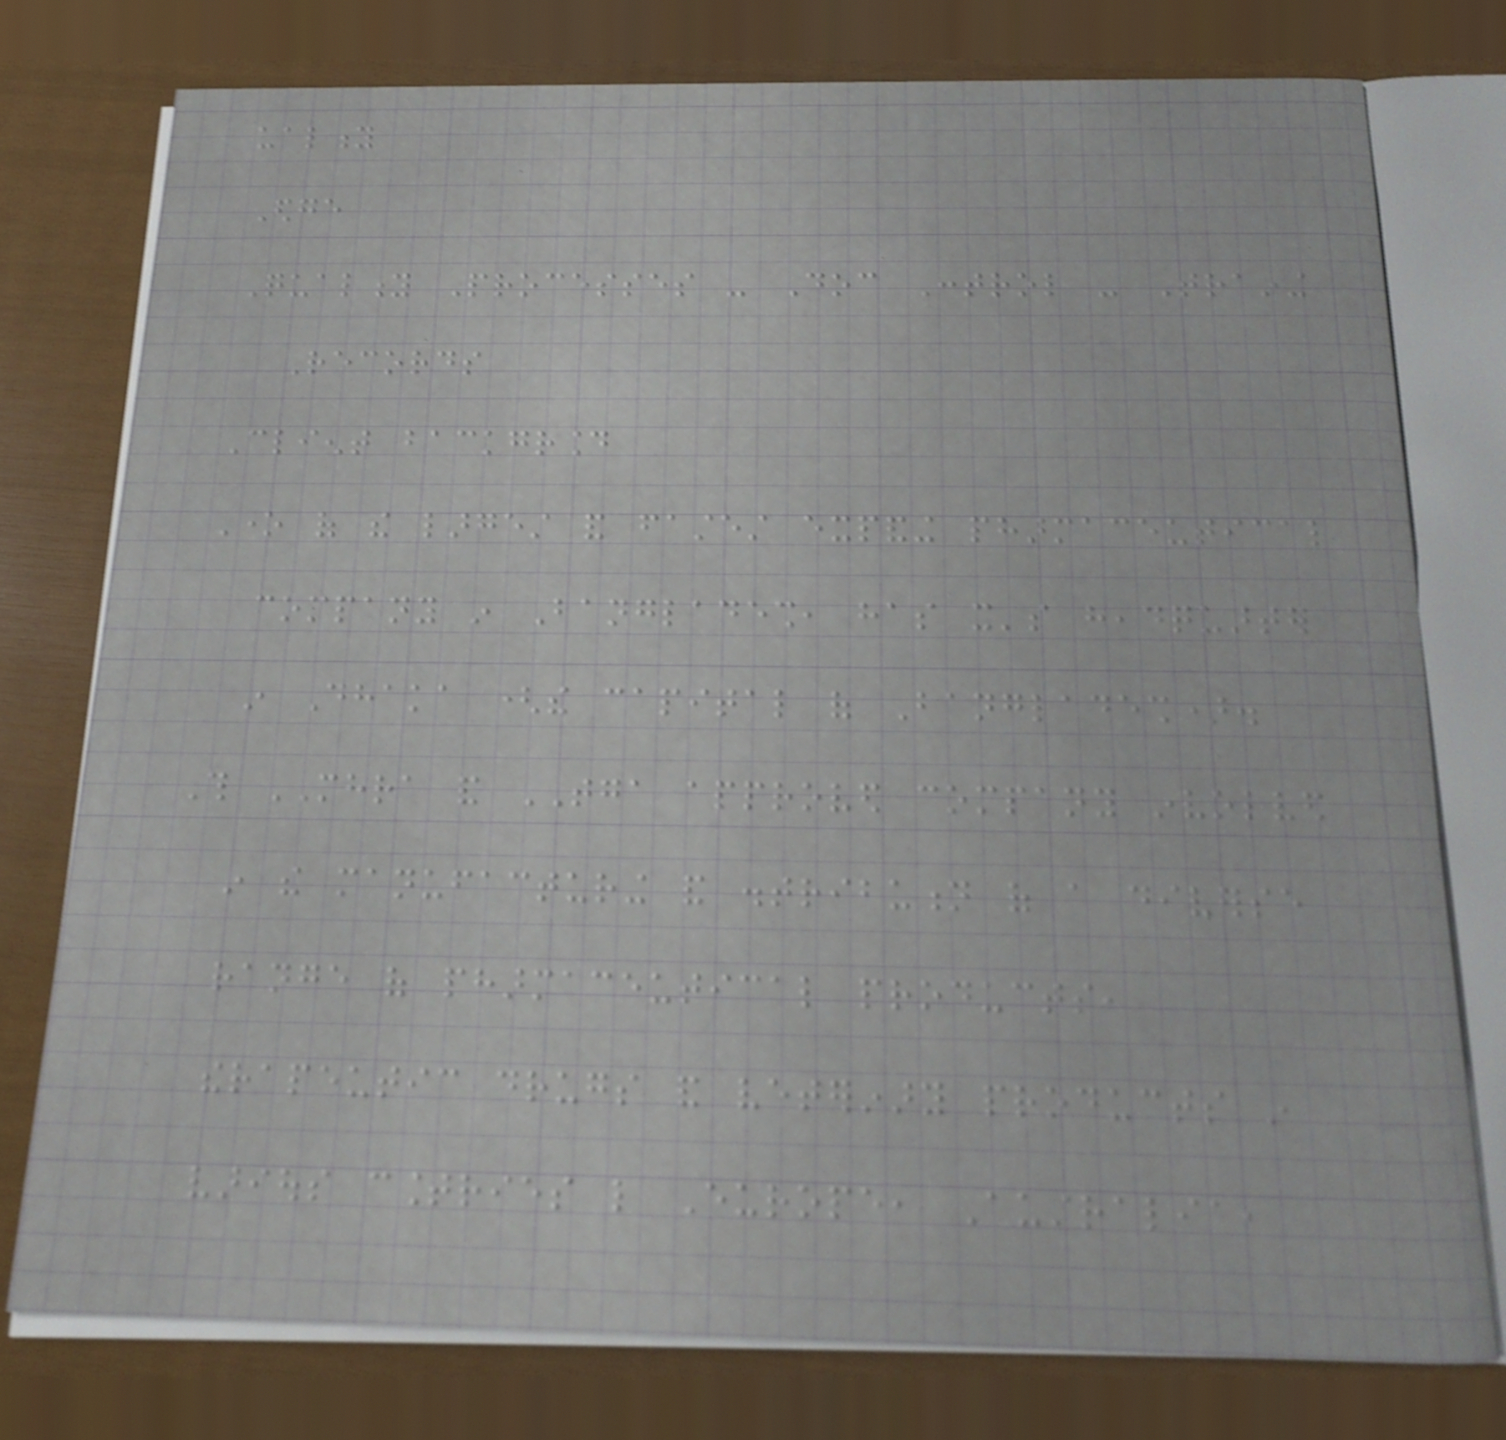uality
Edge
Quality Processes - Doc Control - Training
Records
Client background
One of the largest and fastest expanding pharmaceutical
company in Bangladesh, has it's headquarter
in Dhaka (the capital of Bangladesh).
This MHRA and TGA approved company involved
in the manufacturing and distribution of a diverse
range of pharmaceutical products,
therapeutic drugs and veterinary products in
various countries like Europe, Australia,
